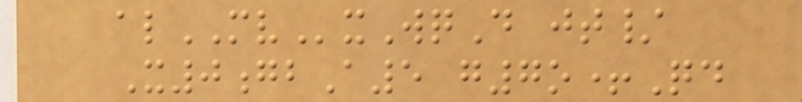alMVxWqD jt/
X0gbA5 g7o+Qd
